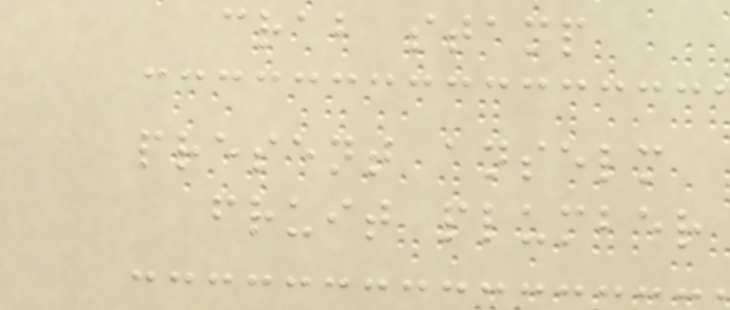crab stamp
present anselm
fruit plumber
